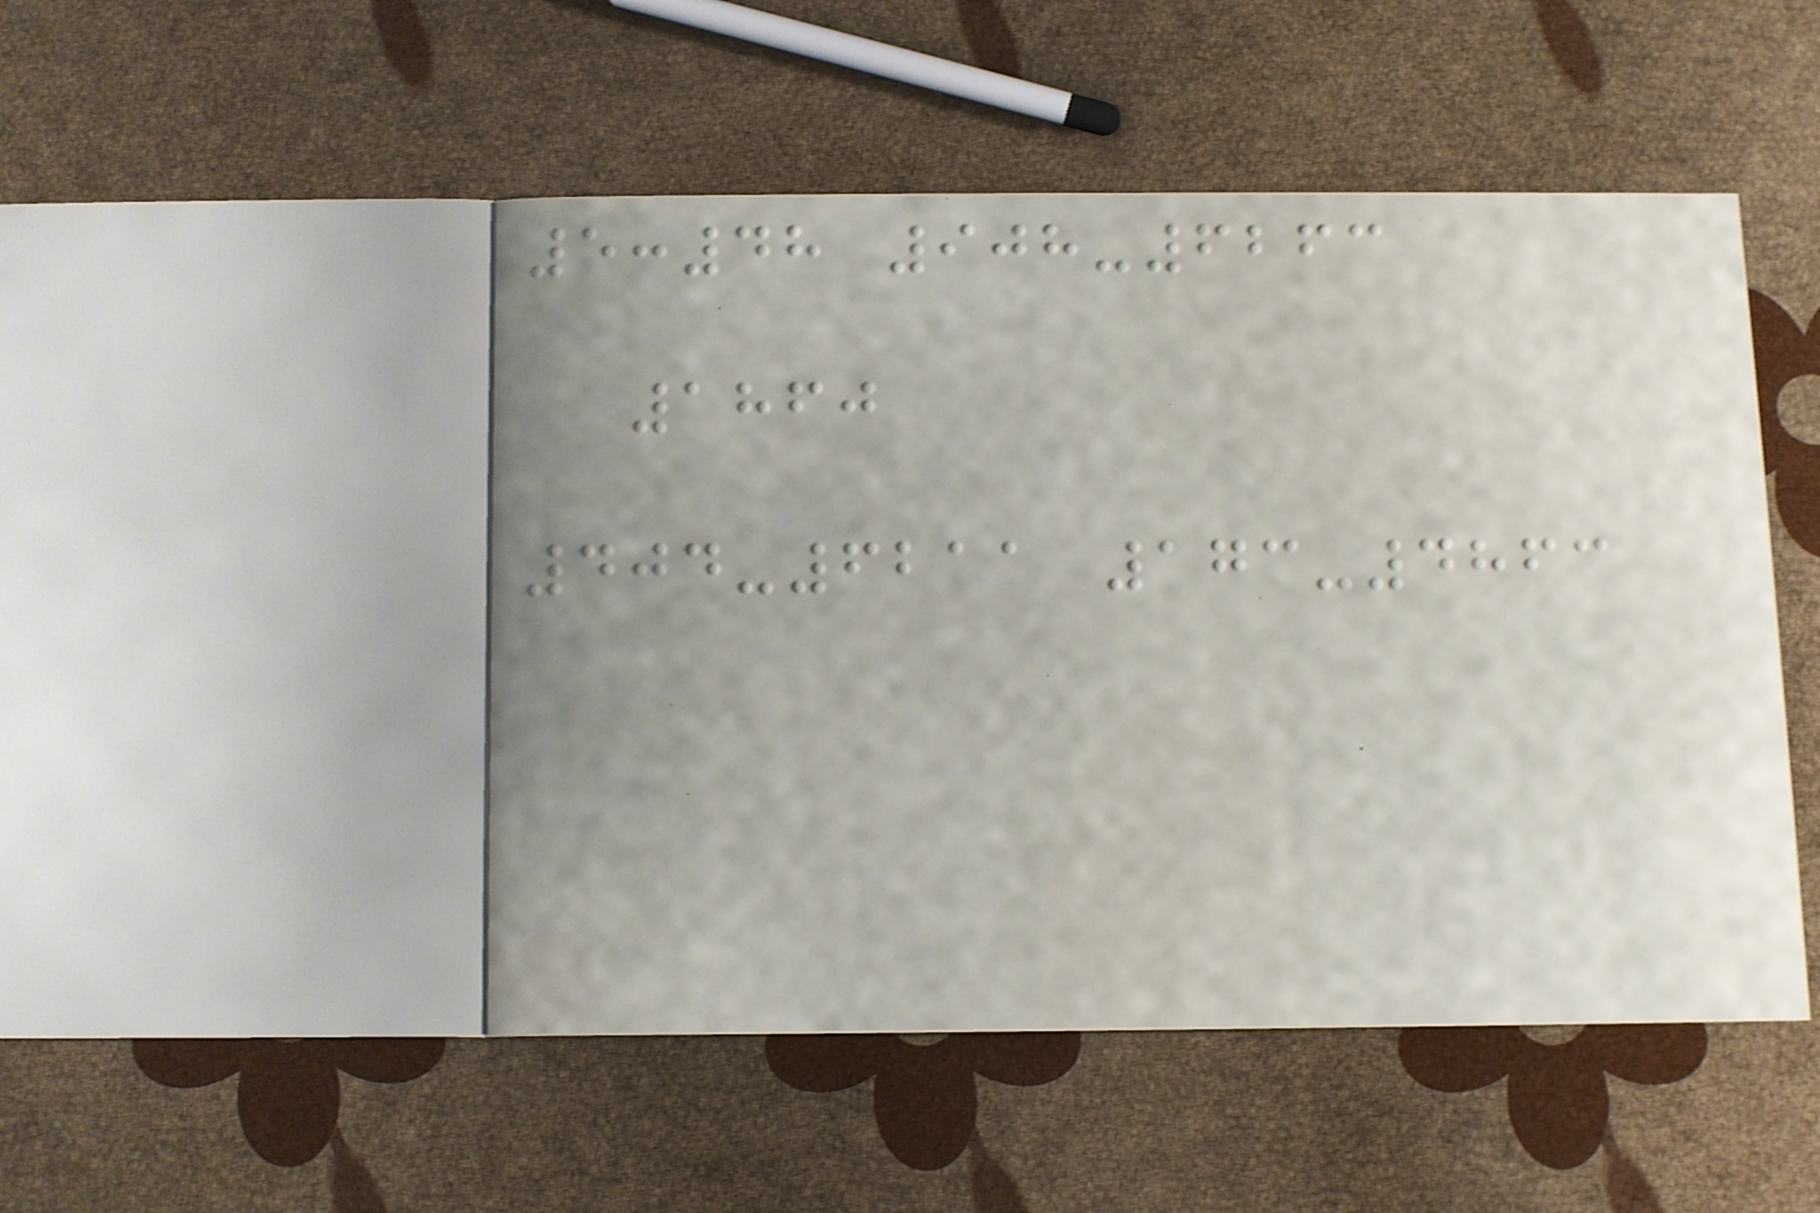5:48 908-6263
1860
404-6211 173-4863
